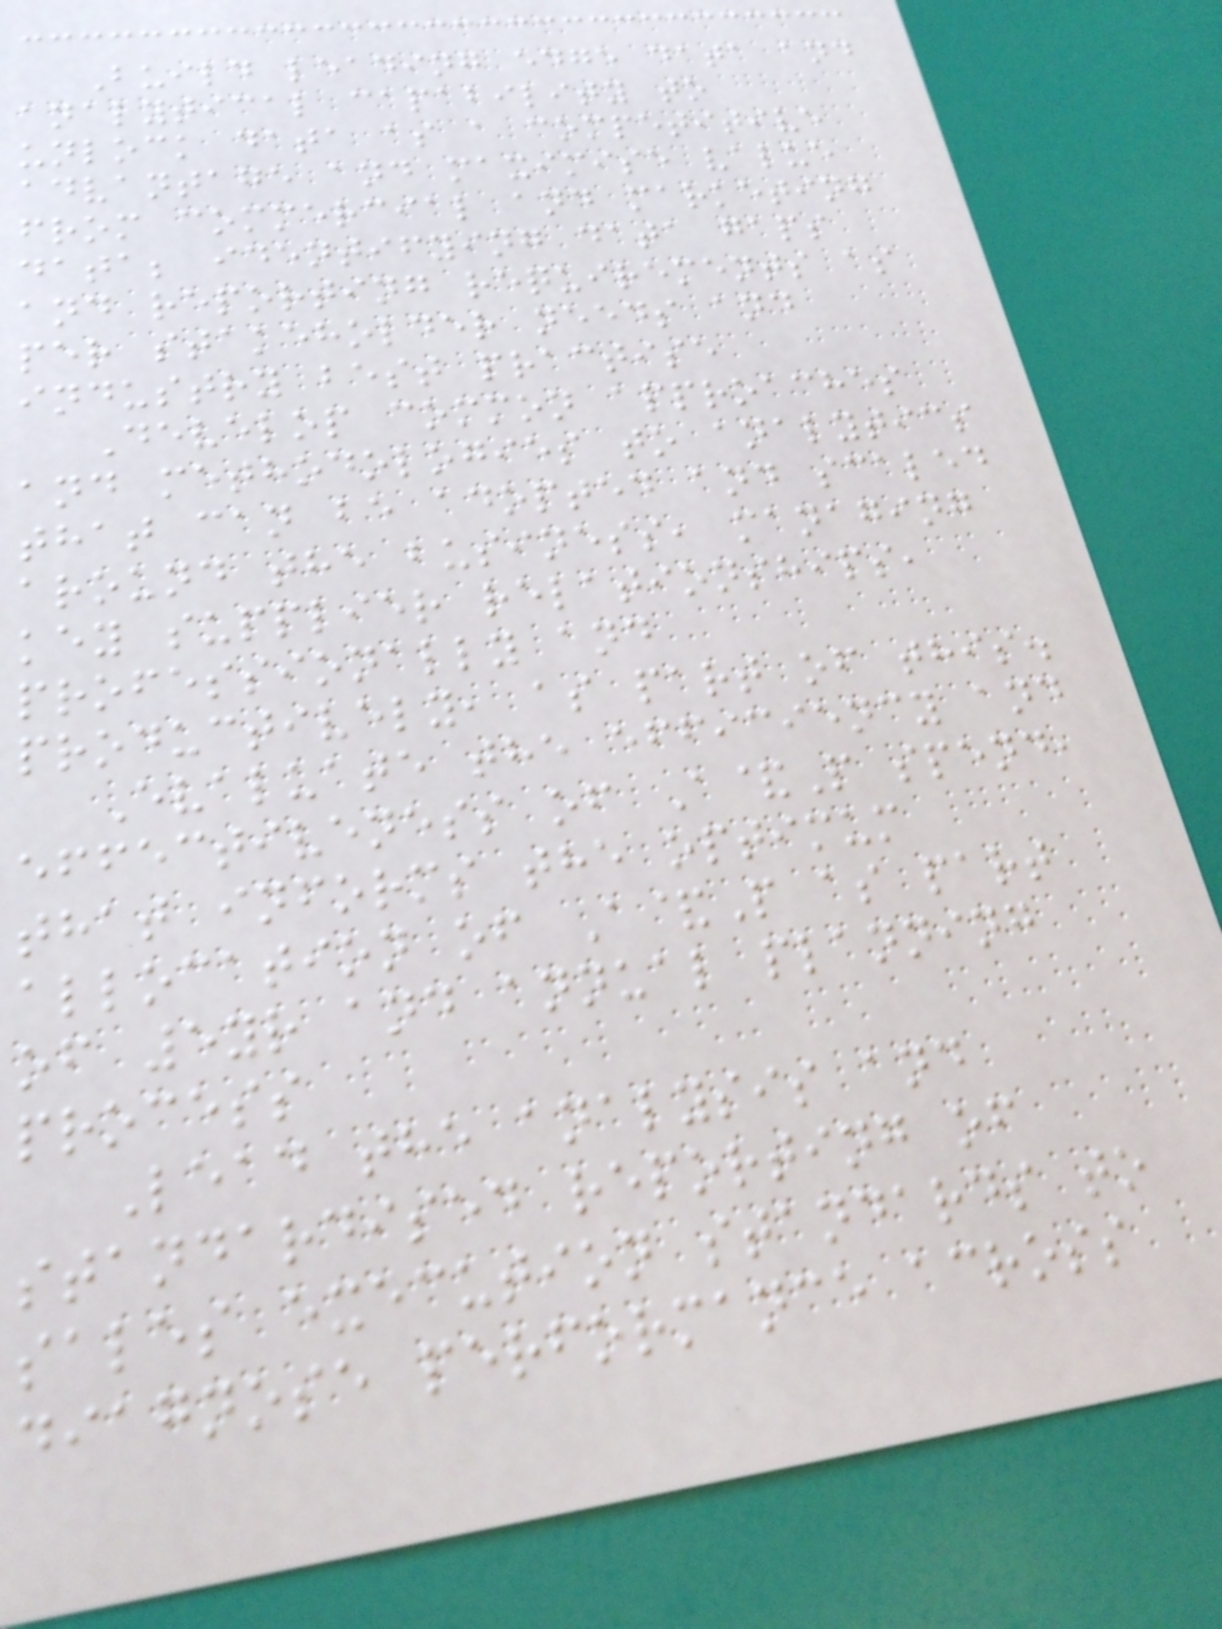Build leading edge data and
analytical capability to
unlock data as a competitive
advantage and maximise value
from commercial and marketing
data; identifying data gaps
and reporting requirements as
per stakeholder needs and
industry best practise
Develop common approaches
and methodologies to analytics
that can be adopted and scaled
around the business, managing
key supplier relationships,
professionally and
productively, as part of this.
Evaluate the efficiency and
effectiveness of A&P spend,
that informs the optimum
allocation of A&P as part
of 5yr and annual planning
process
Lead the analysis and
standardised reporting of
sales execution standards to
diagnose performance across
